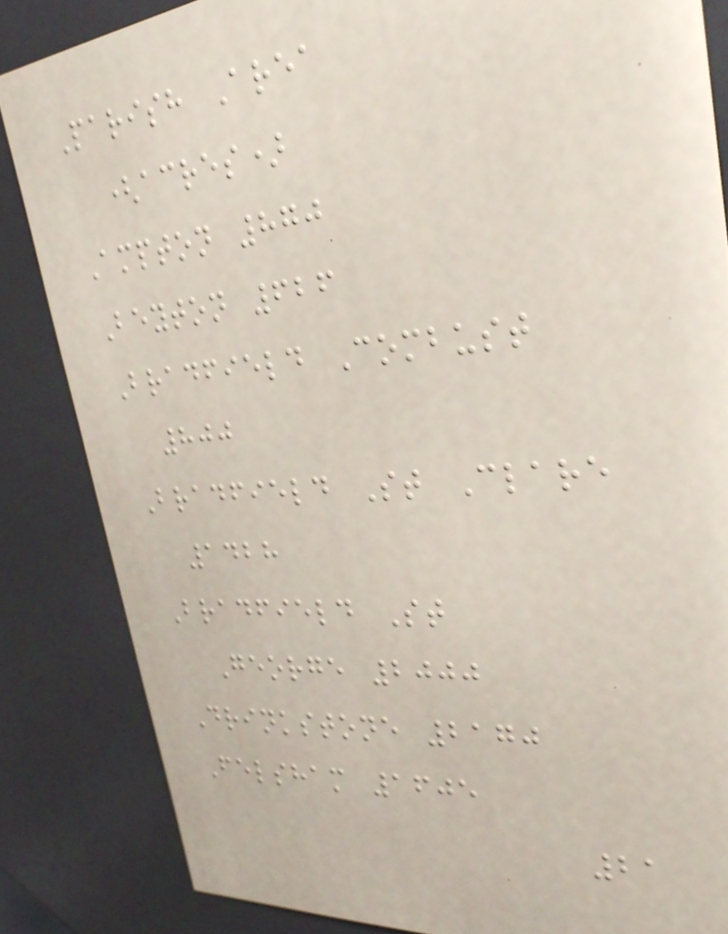Parish Area
(acres)
Ampton 870
Beyton 626
Bradfield Combust
800
Bradfield St Clare
1428
Bradfield St
George 2000
Drinkstone 2170
Felsham 1605
21
